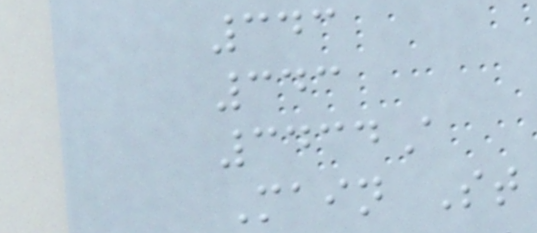343
343
3434A
Main St
